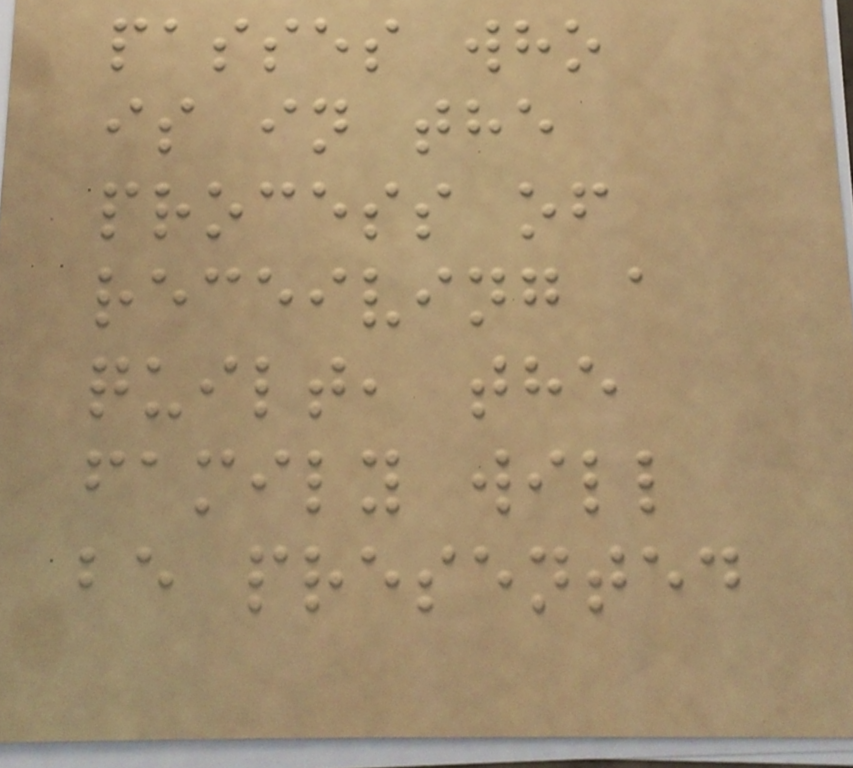passes who
is in the
process of
receiving a
quilt, the
family will
be presented
